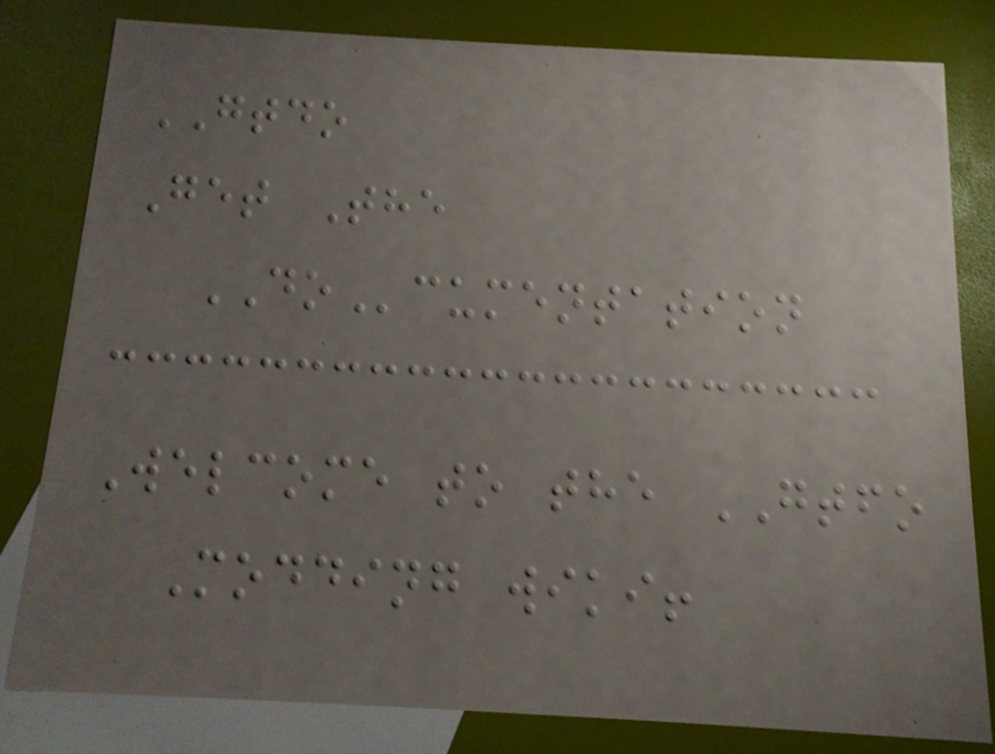GTDO
Get The
DOcumentation
Welcome to the GTFO
Modding wiki!
